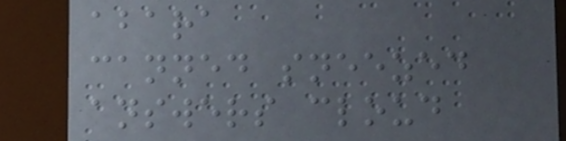abara
canned sneezed
answers cloud
